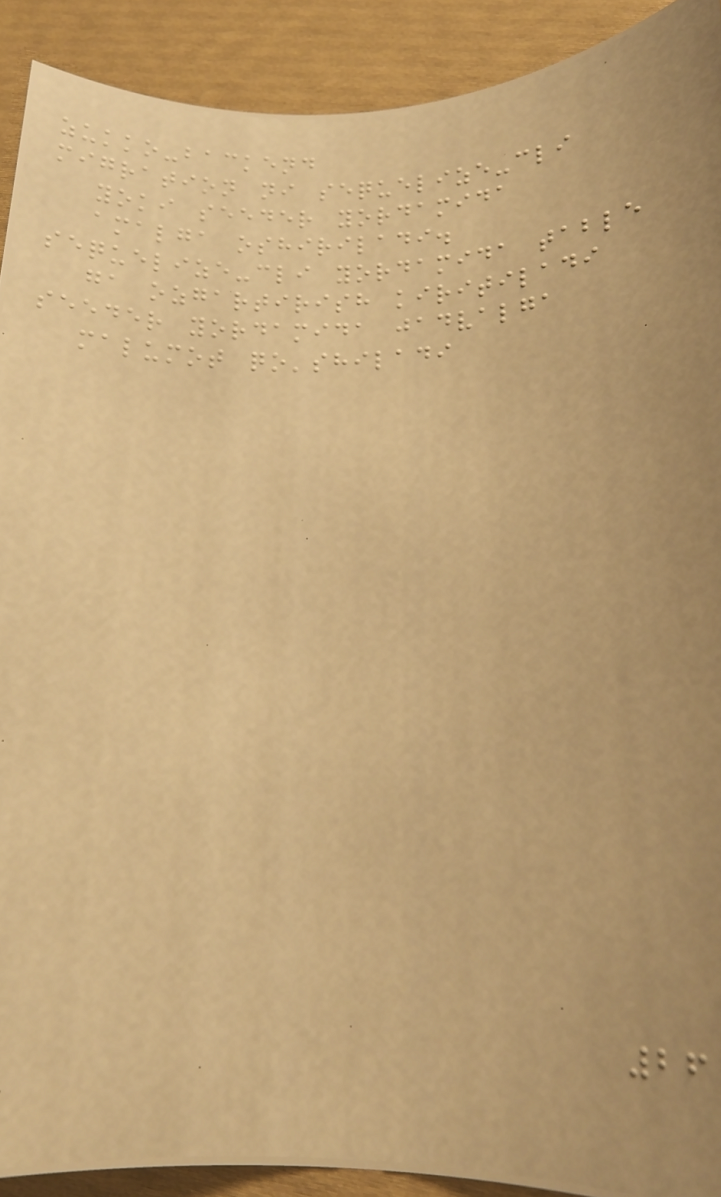zukko-backend
migration ni sequelize-cli
yoki seeder yordamida
amalga oshiriladi.
sequelize-cli yordamida table
ga ozgartirish kiritiladi
seeder yordamida jadvalga
malumot qo'shiladi
26
